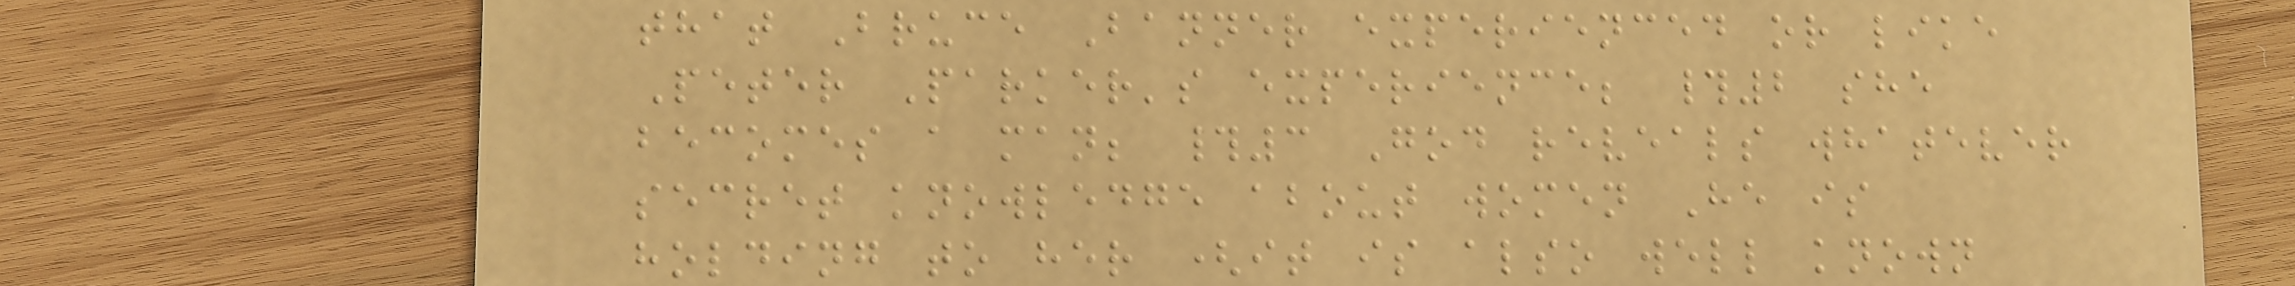that Bruce Banner experienced or like
Peter Parker's experience; #2 she
becomes a man; #3 God reveals whatever
secret knowledge about women He is
holding to her (it is also well known
